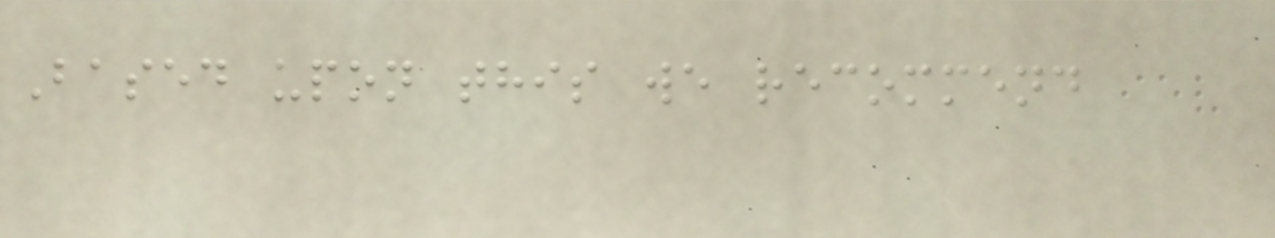Based upon this we recommend
